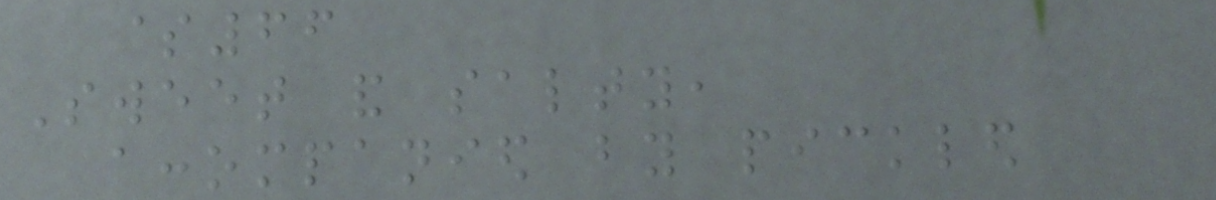$66
Sweet and salty,
accompanied by pickled
